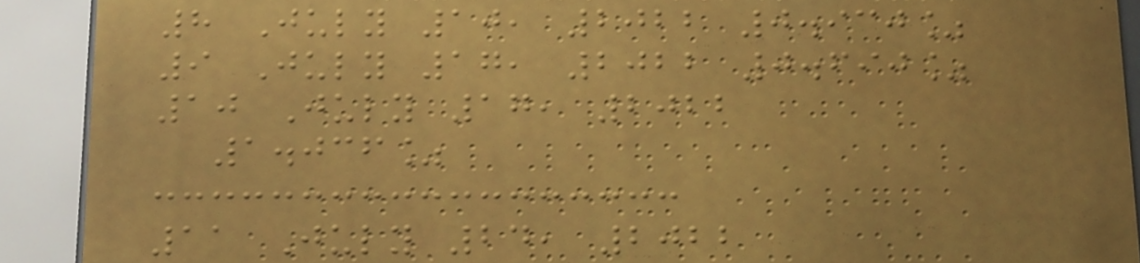8 July 10, 2022 0.930%
9 July 17, 2022 0.690%
10 July 17, 2022
1.036%
11 July 24, 2022
